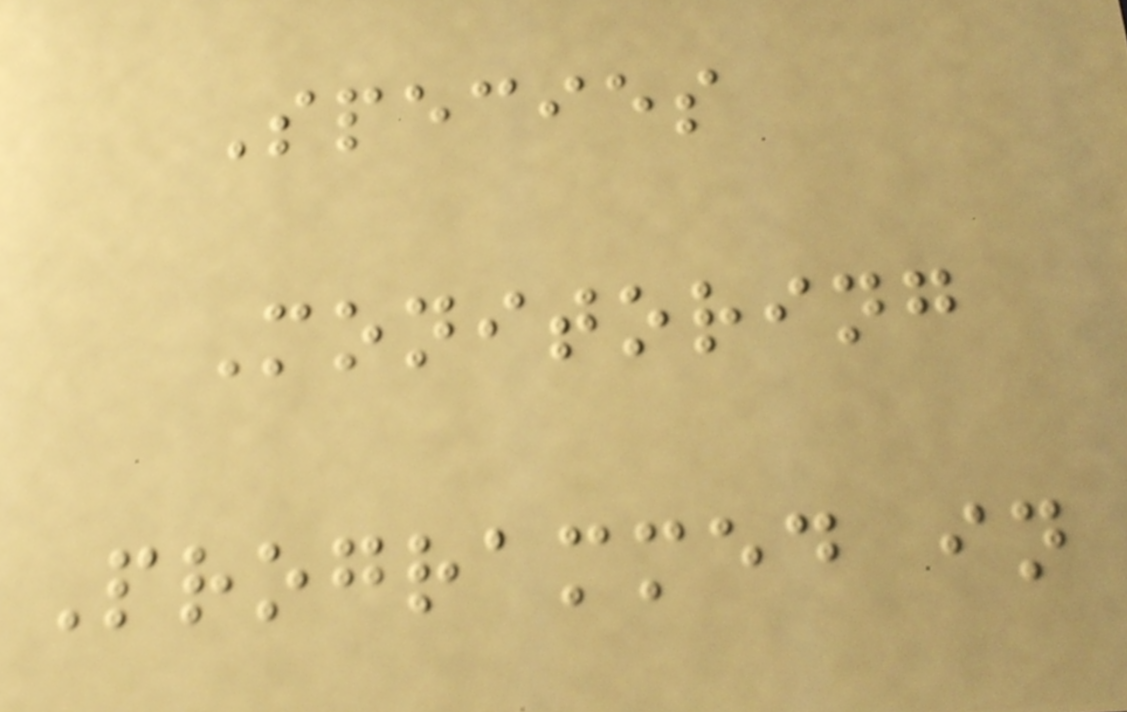Species
Monitoring
Programmed in
